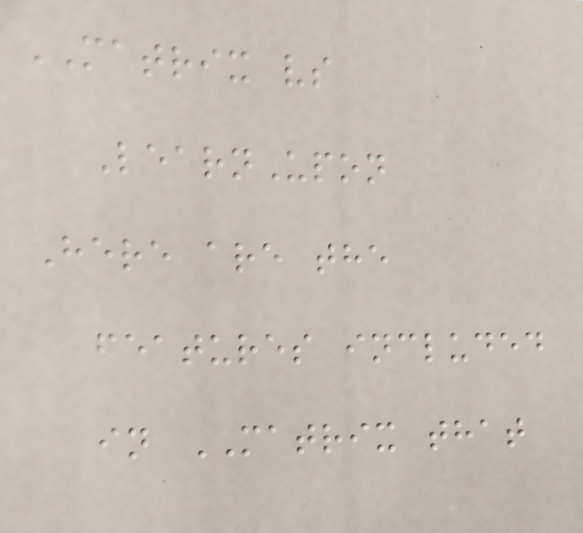MATRIX vs
LearnUpon
Here are the
features included
in MATRIX that
